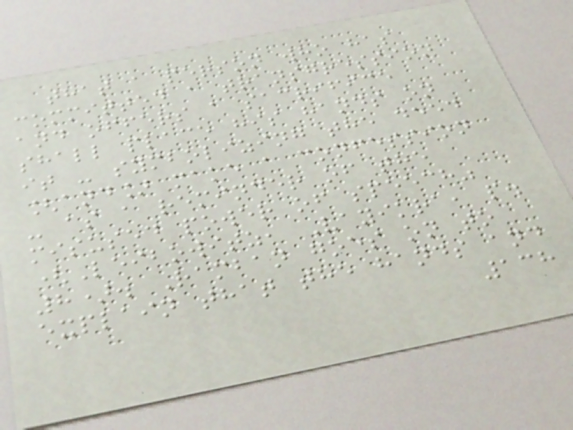that a person who has
committed a transgression
and offers a sacrifice
shall place his hands on
it - symbolizing the deed
[and] make a confession
- as a reminder of the
misused power of speech"
(Leibowitz, Vayikra, p.
8). Ramban goes on to
explain that the hands and
138
